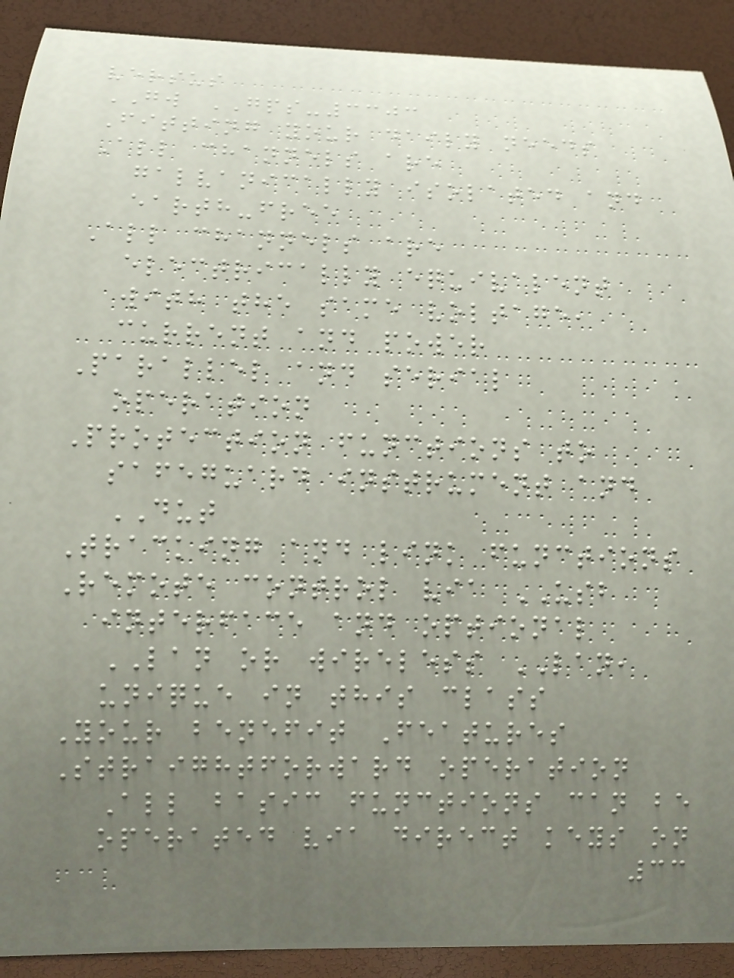versus
GW GPS-3303
Fitting your daily needs
All channels are
galvanically isolated and
earth-free
All channels are
electrically equivalent
with the same voltage,
current and power
Parallel and serial
operation
Protection functions to
safeguard instrument and
DUT
Tracking and link functions
Remote control via USB
interface and optional
LAN or wireless LAN,
unique in this class
Your benefit Features
Straightforward operation
All basic functions can be
operated via direct keys on
33
